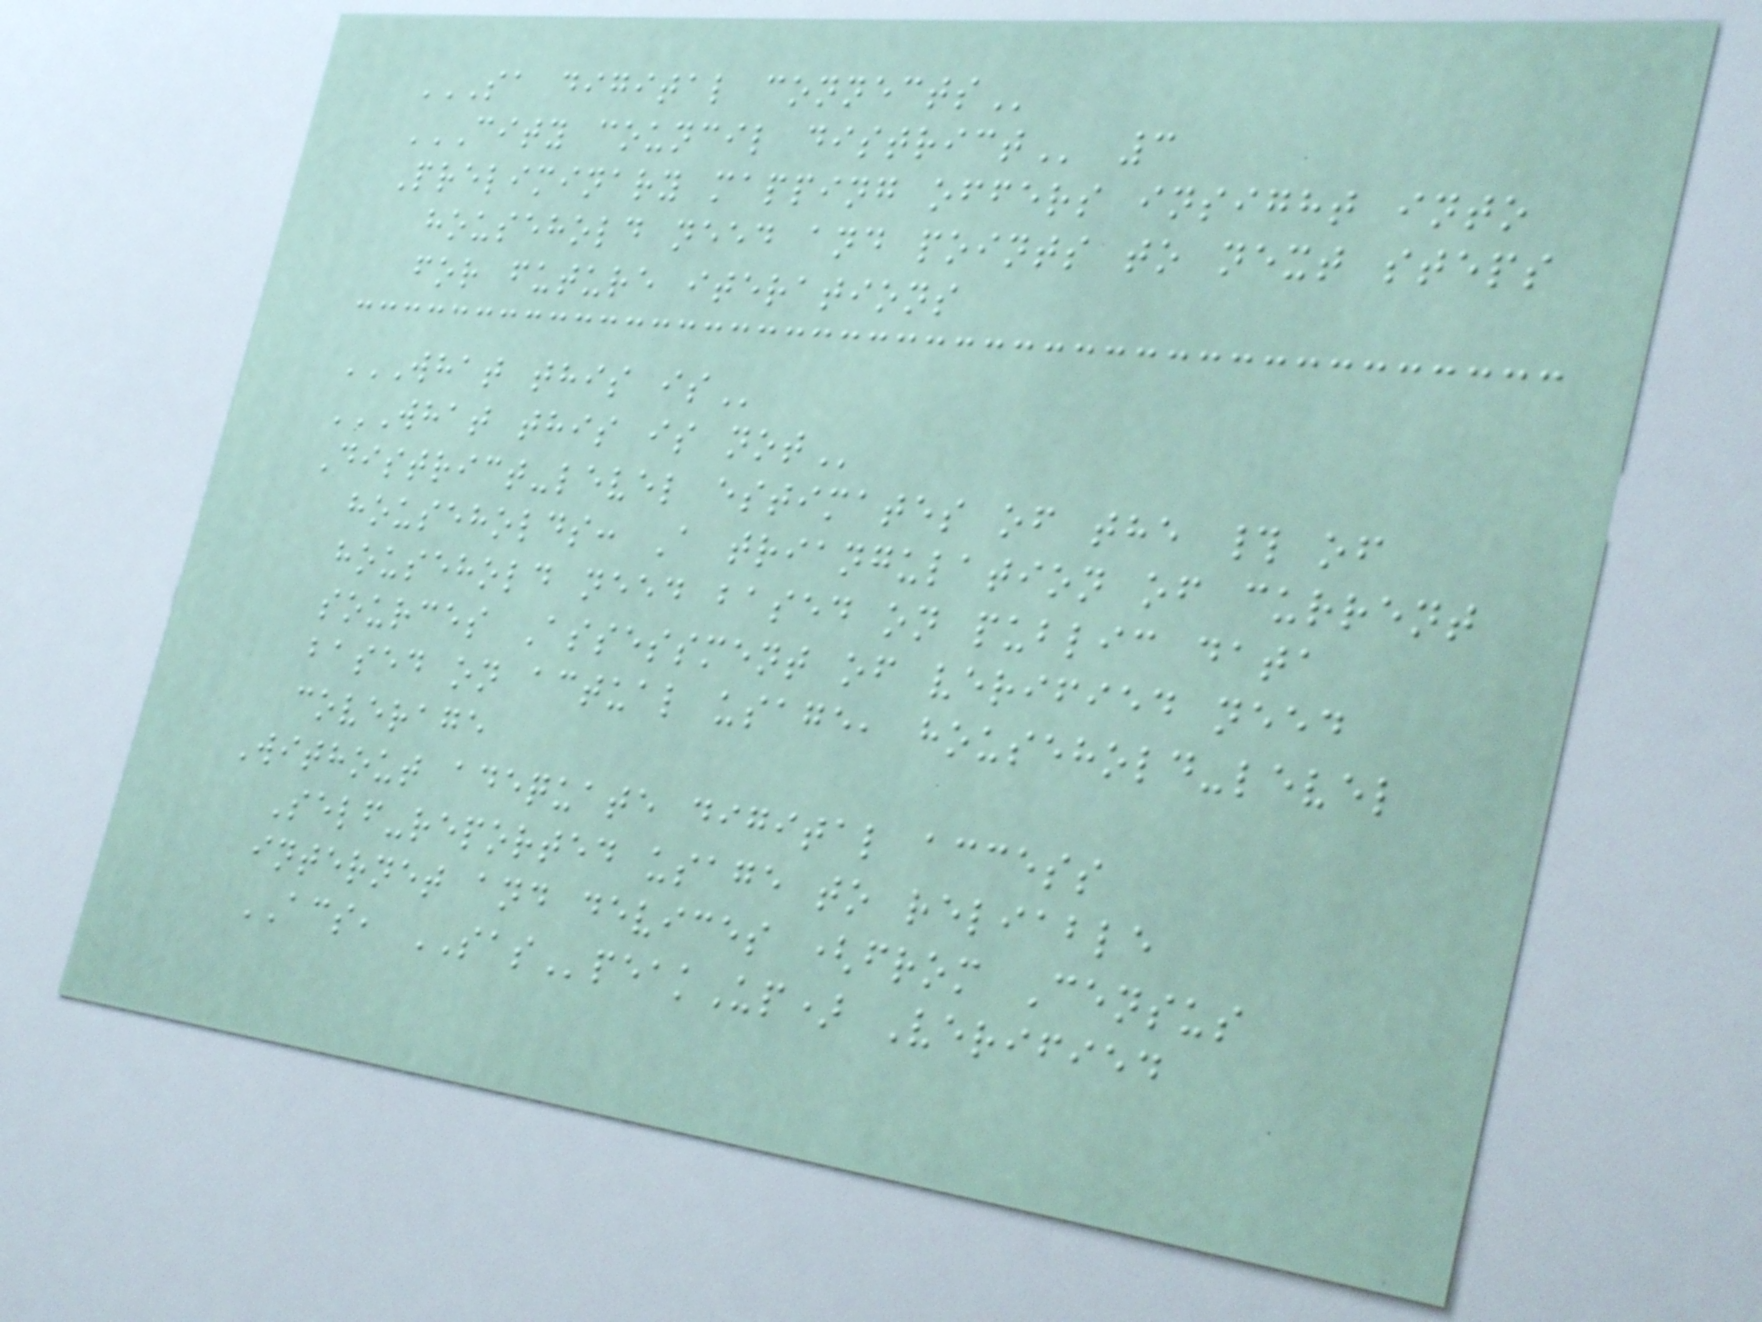SA DIGITAL CONNECTS
CITY COUNCIL DISTRICT 3
Preliminary mapping offers insight into
household need and points to next steps
for future iterations
WHAT THIS IS
WHAT THIS IS NOT
District-level estimates of the # of
households: A triangulation of current
household need based on public data
sources Assessment of verified need
based on actual usage, household-level
coverage
Without adequate digital access
Self-reported usage to reliable
internet and devices (from Census
ACS, SASpeakUp) Verified
